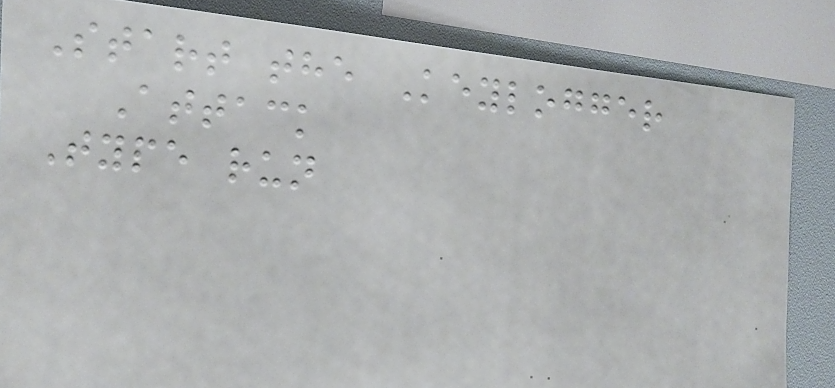Start the Keylogger
Attack
Type run
